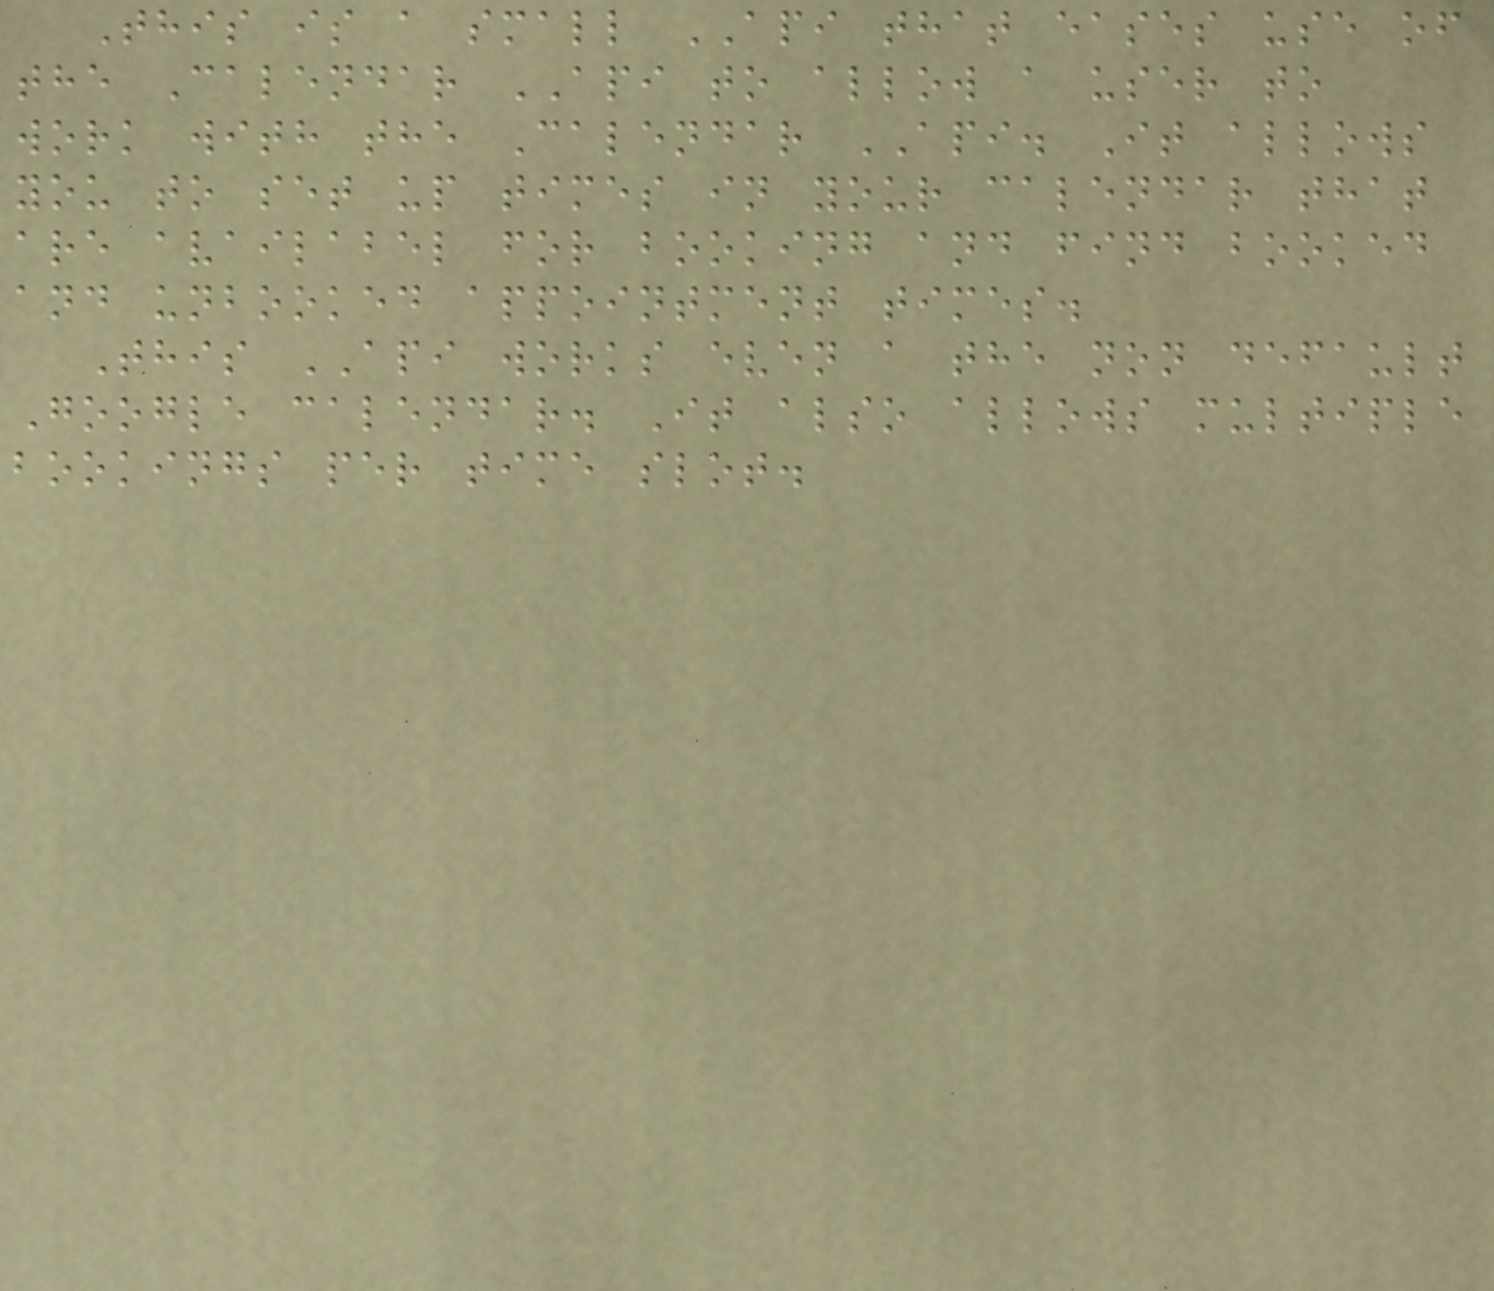This is a small API that eases use of
the Calendar API to allow a user to
work with the Calendar API. It allows
you to set up times in your calendar that
are availabel for booking and find booked
and unbooked appointment times.
This API works even a the non default
Google calendar. It also allows multiple
bookings per time slot.
